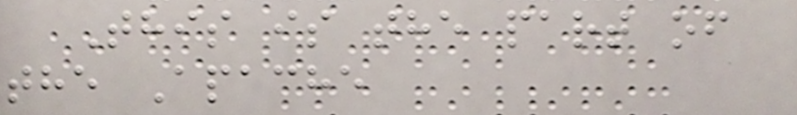This is the part of
the Apache
